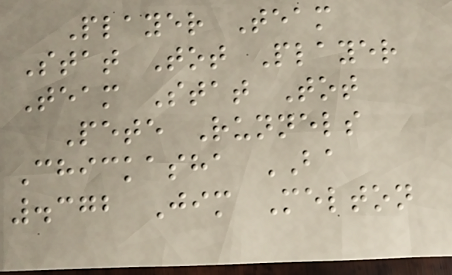Player Team
Stat Tot Player
Team Stat Tot
Pete Runnels
Chickasha BA
.372 Jim Melton
